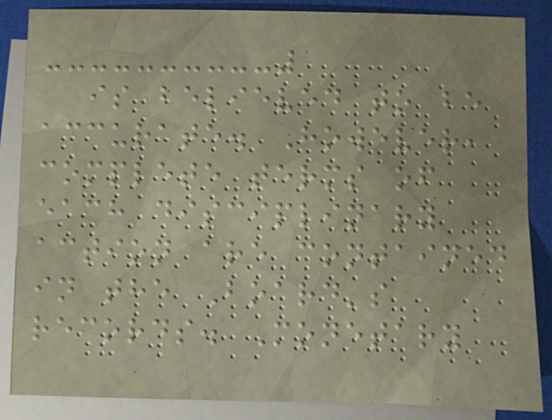is believed to be
accurate. However,
complete terms of
each disciplinary
action are contained
in the Board's
records. Monetary
